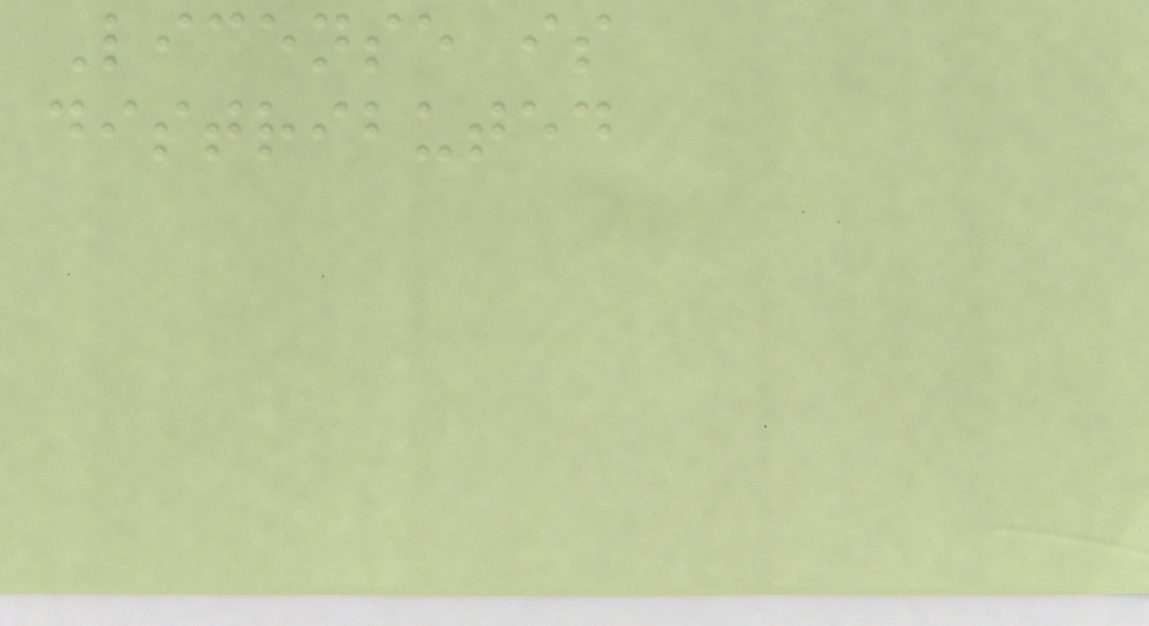License is
distributed
